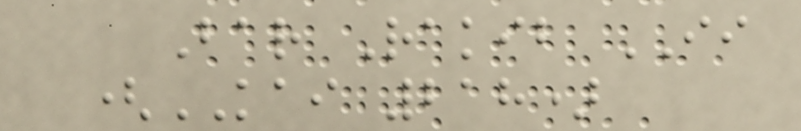Bar Rakib II
(KAI 218)
